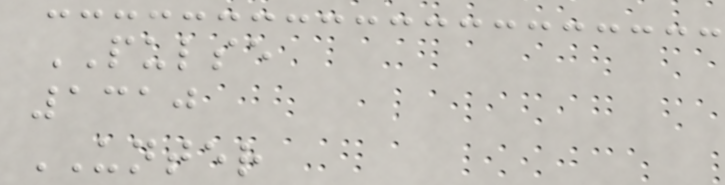PULSE
1310
UNTER
